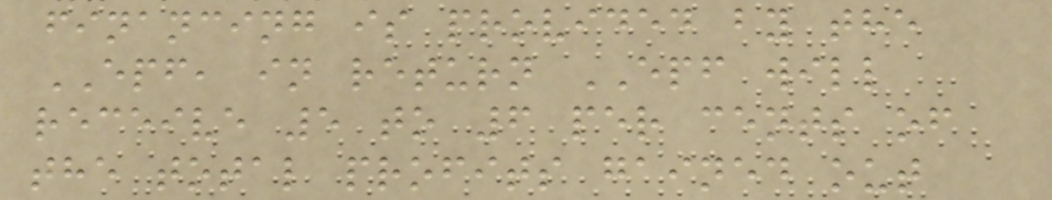financing is provided by the
EPF, in return EPF will
receive 5 to 6 per cents of
the total profits gained out
